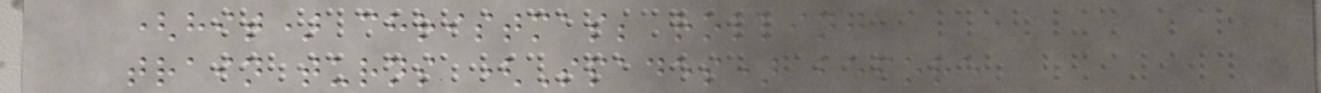(hit) christmas; rolling
train turns (Spades) before
